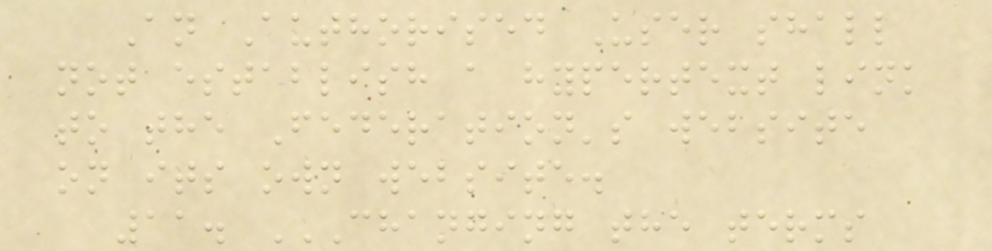An Authorised User shall
not establish a hypertext link
to the Federation's website
on its own website.
11. CHANGING THE TERMS
